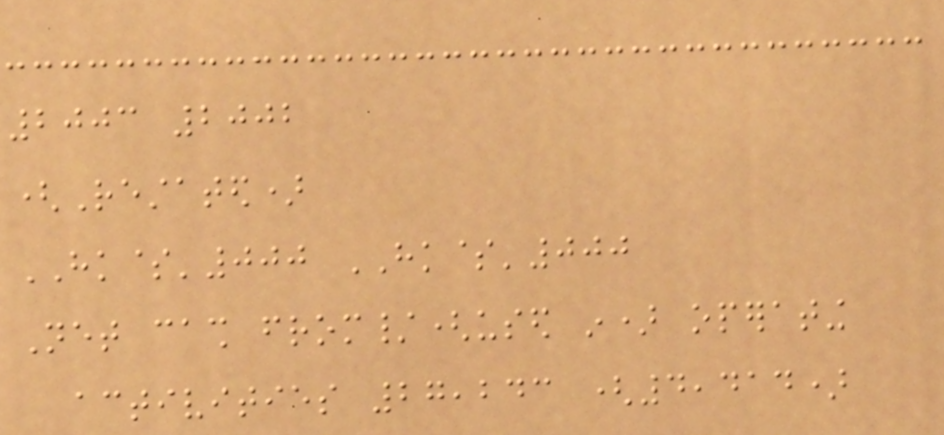2003 2002
(Restated)
HK$'000 HK$'000
Net cash from/(used in) operating
activities 27,243 (4,414)
